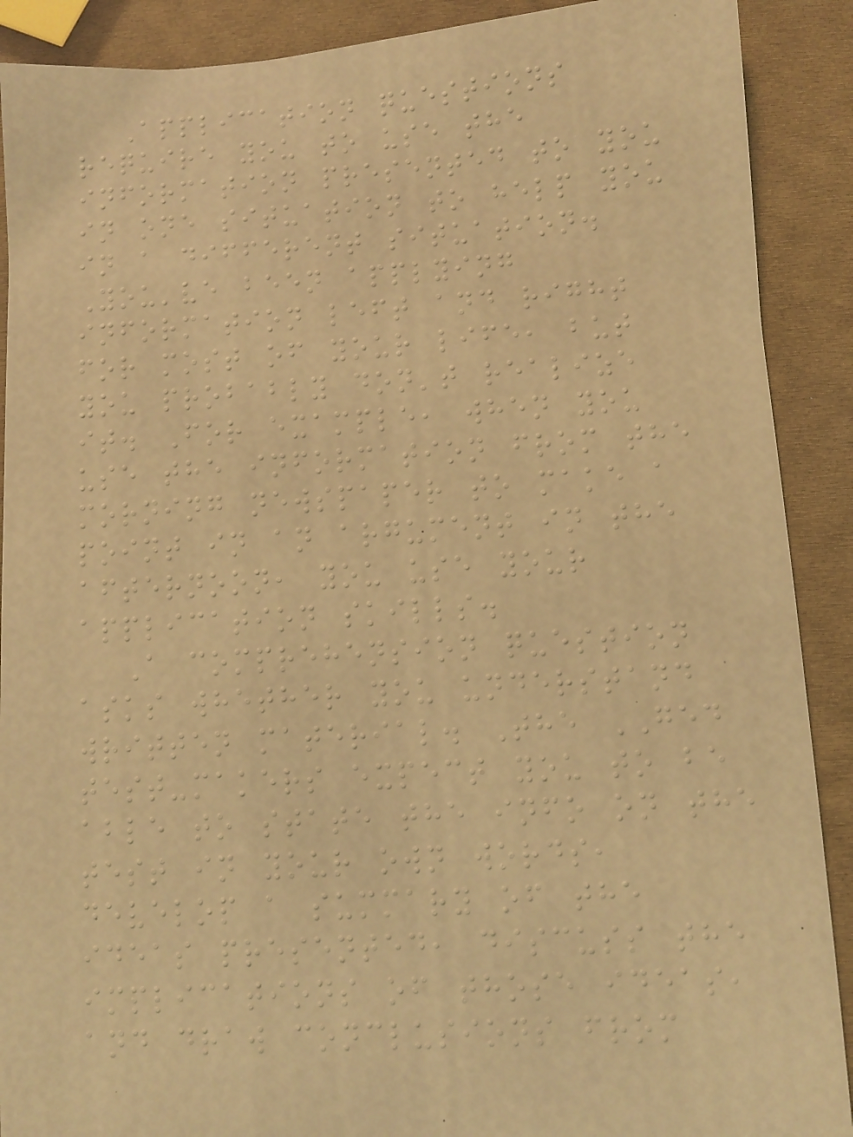Application questions
require you to use the
information presented to you
in one situation to help you
in a different situation.
You've been applying
information left and right
for most of your life, but
you probably don't realize
it. For example, when you
use the information from the
morning newspaper to make a
point in an argument in the
afternoon, you use your
application skills.
A comprehension question
asks whether you understand
written material. The GED
test-makers expect you to be
able to state the info on the
test in your own words,
develop a summary of the
ideas presented, discuss the
implications of those ideas,
and draw conclusions from
